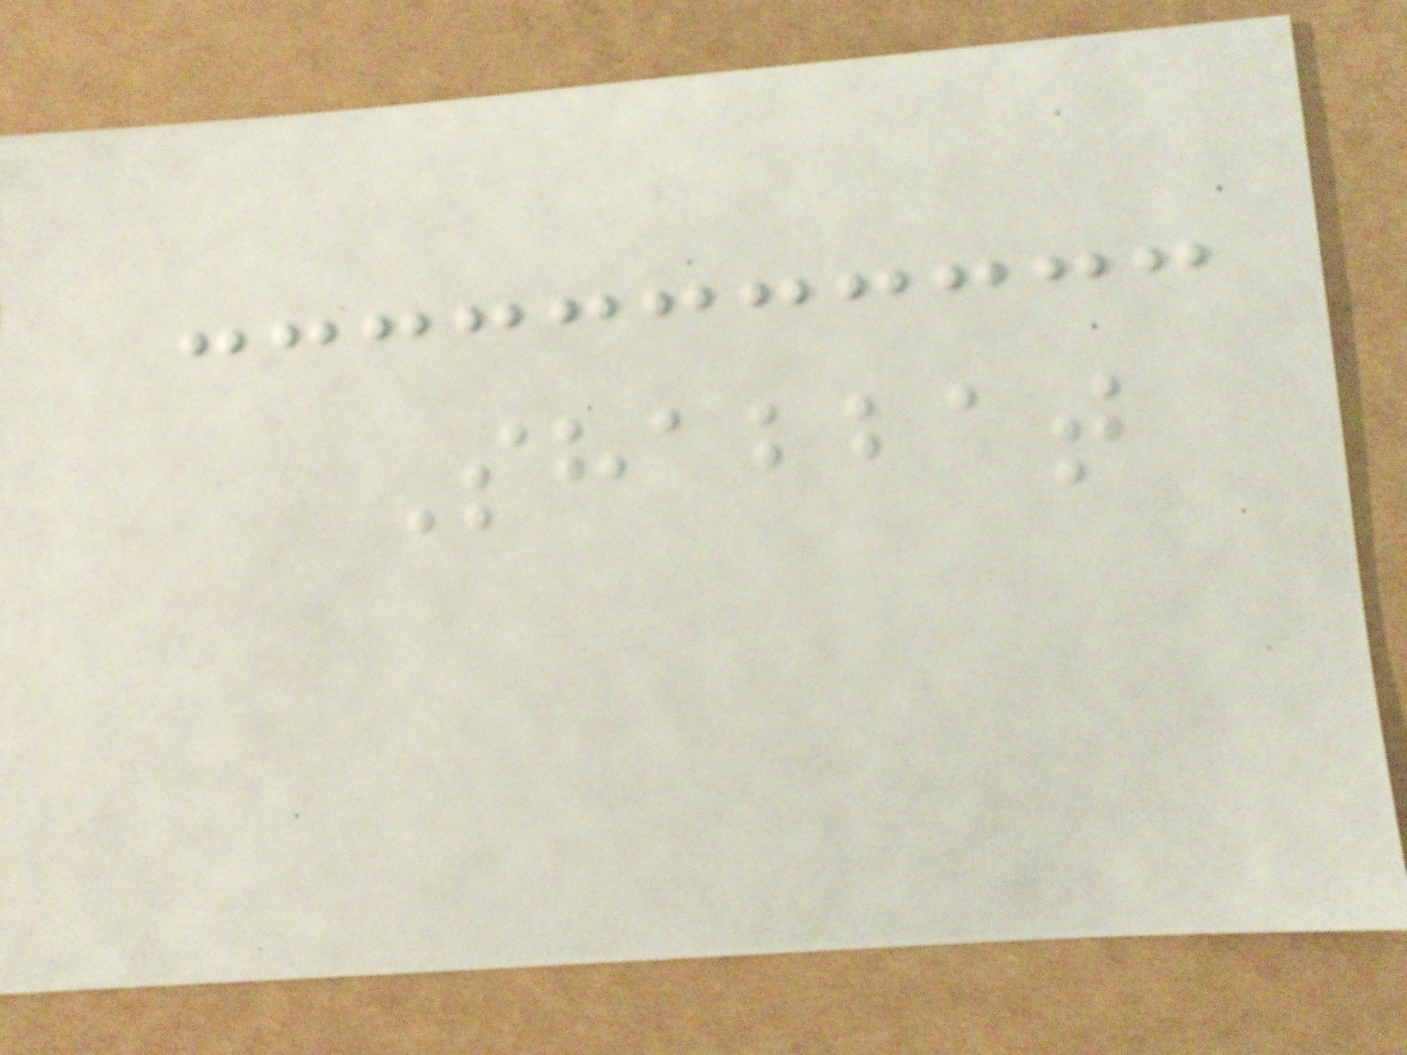Shabbat
